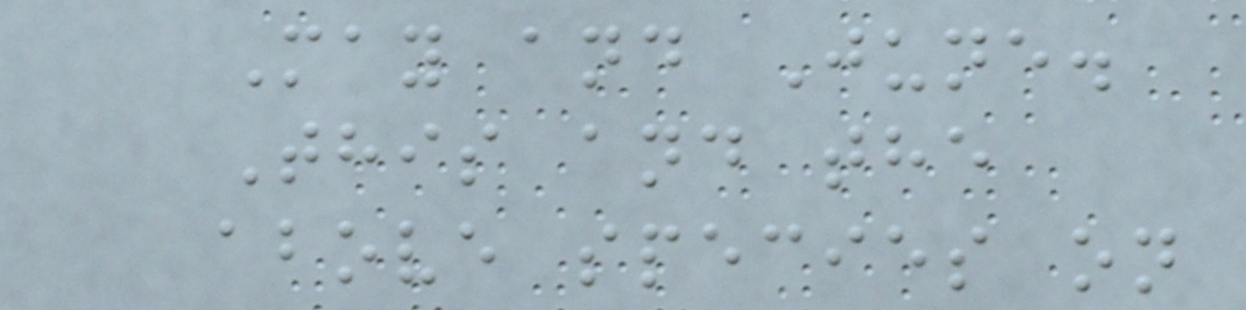May and June.
This and the
above species on
